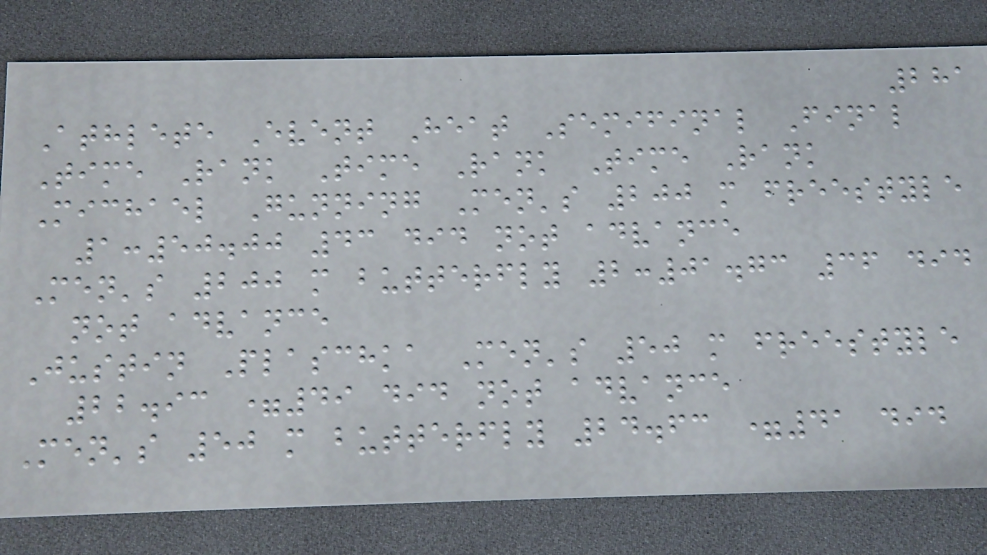281
Athlete Event Heat Semifinal Final
Time Rank Time Rank Time Rank
Michael Gunning Men's 200 m freestyle
1:50.00 43 did not advance
Men's 200 m butterfly 2:01.73 36 did
not advance
Justin Plaschka Men's 50 m freestyle
22.93 =49 did not advance
Men's 50 m butterfly 24.63 =41 did
